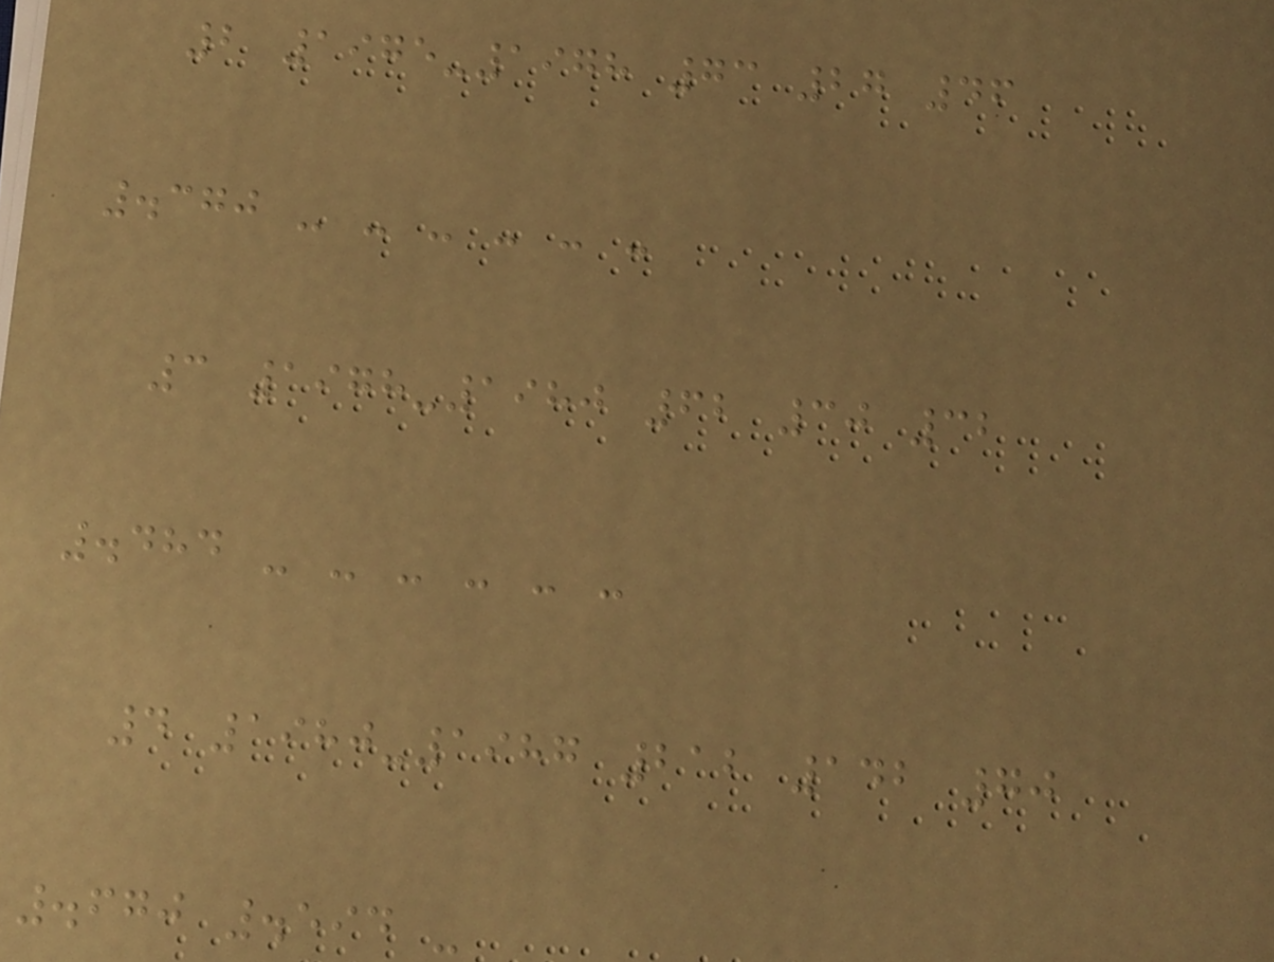2 1975-1978 73 27 46
.370 - - - - - -
3 1978-1980 62 30 32
.484 - - - - - -
4 1980-1987 212 142 70
.670 .594 -
